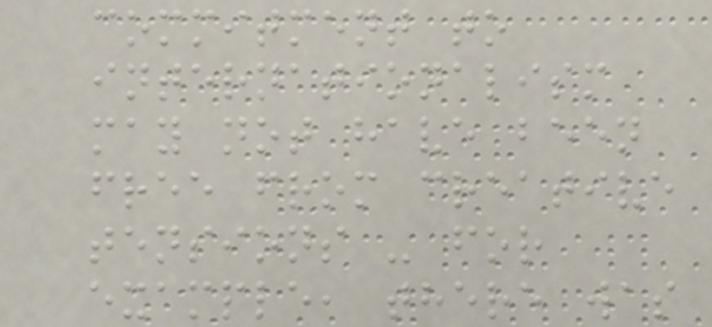commitment to
internationalism
may not have been
free from creative
tensions - for
example, there was
